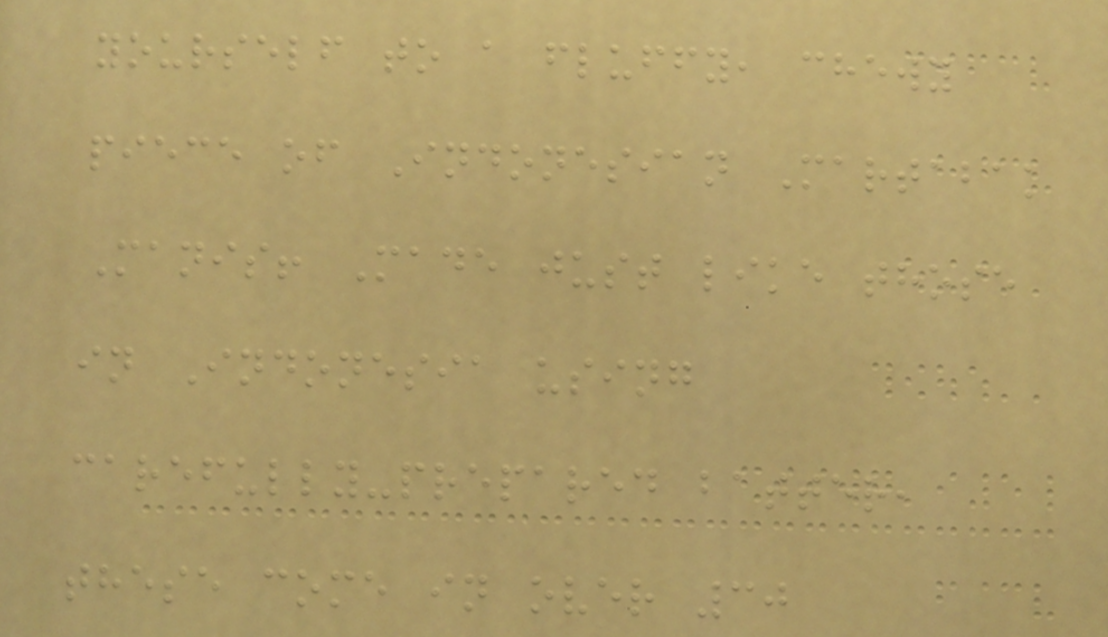yourself to a fluffy, chewy
piece of Indonesian Martabak
Manis! Made just like those
in Indonesia using
carefully-prepared batter,
these come in over 30
